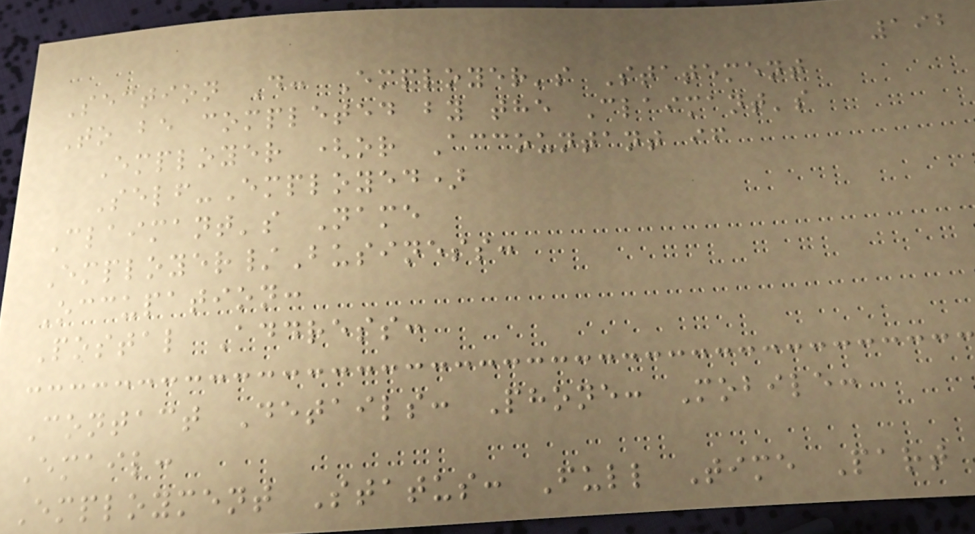192
Section D: Employer's Statement
To be completed by the Claimant's
Employer (or Accountant if
Self-Employed)
Claimant's Name
Employer/Business:
Occupation:
Postal Address:
Contact Details: Phone: Mobile:
Email:
Employment Status: Full Time Part
